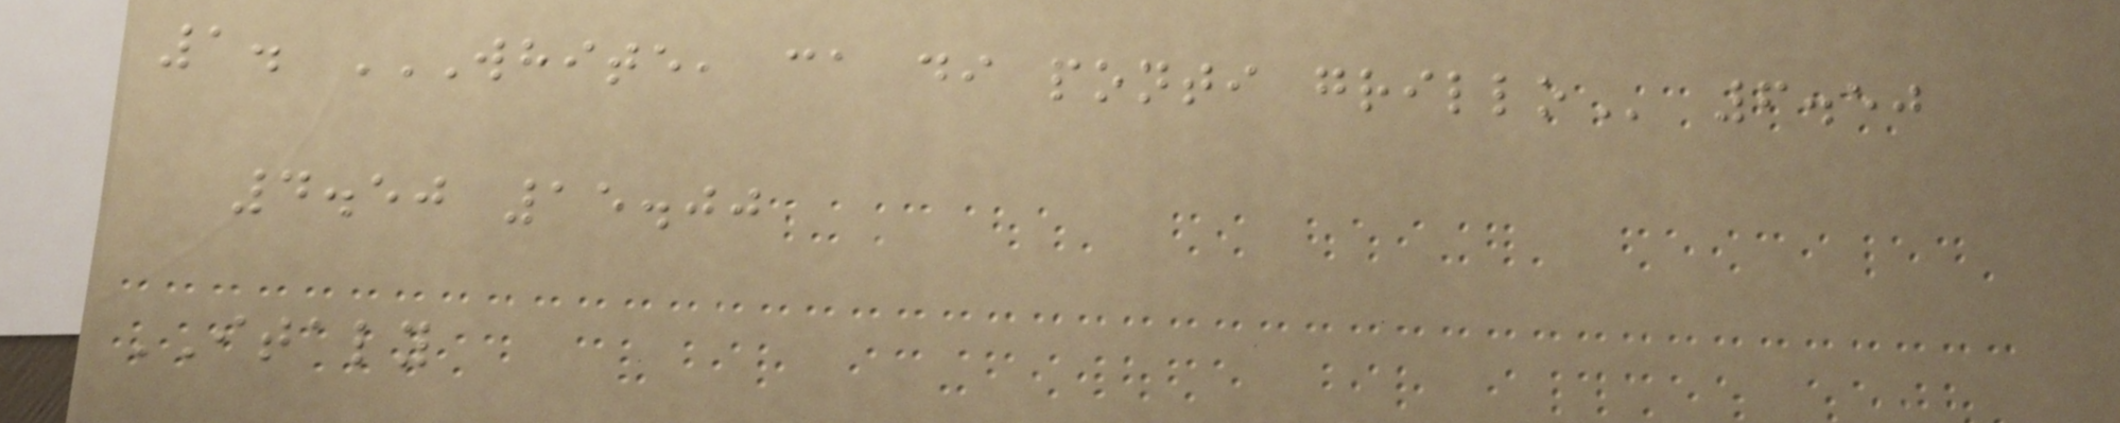1. WHITE, CA DI PONTI GRILLO 6.50
4.50 15.00
ITALY
